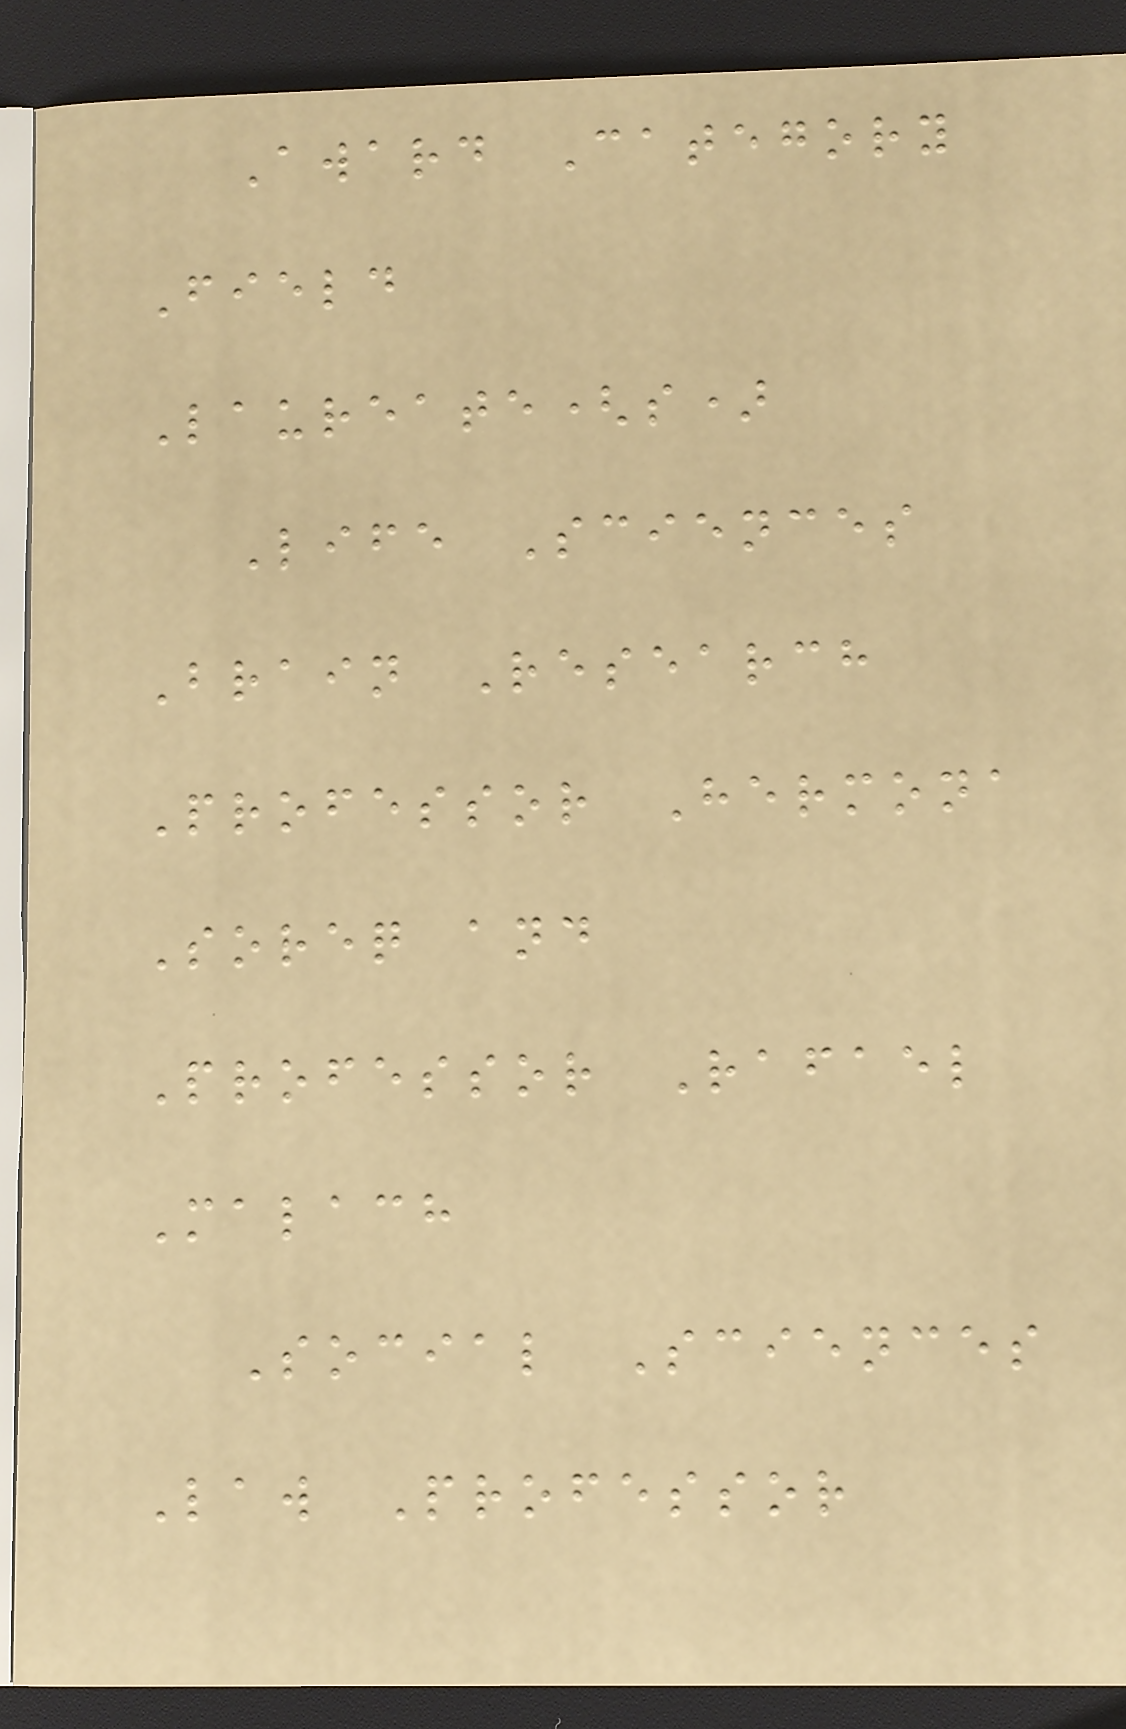Award Category
Field
Laureate(s)
Life Sciences
Brain Research
Professor Hermona
Soreq and
Professor Rafael
Malach
Social Sciences
Law Professor
